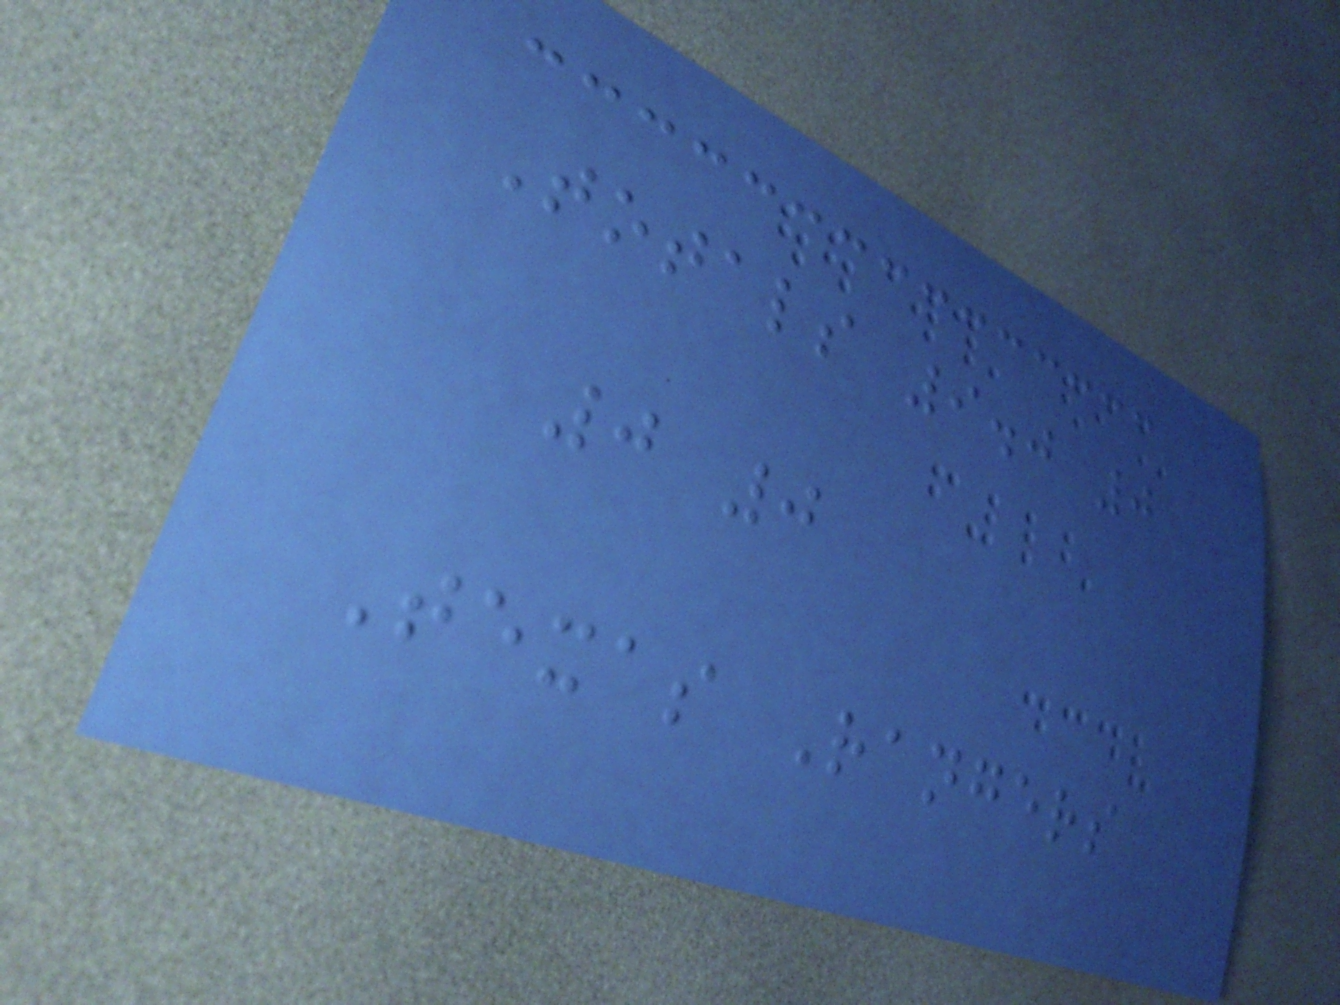Totals 9.0 0
0 0
Texas Rangers
